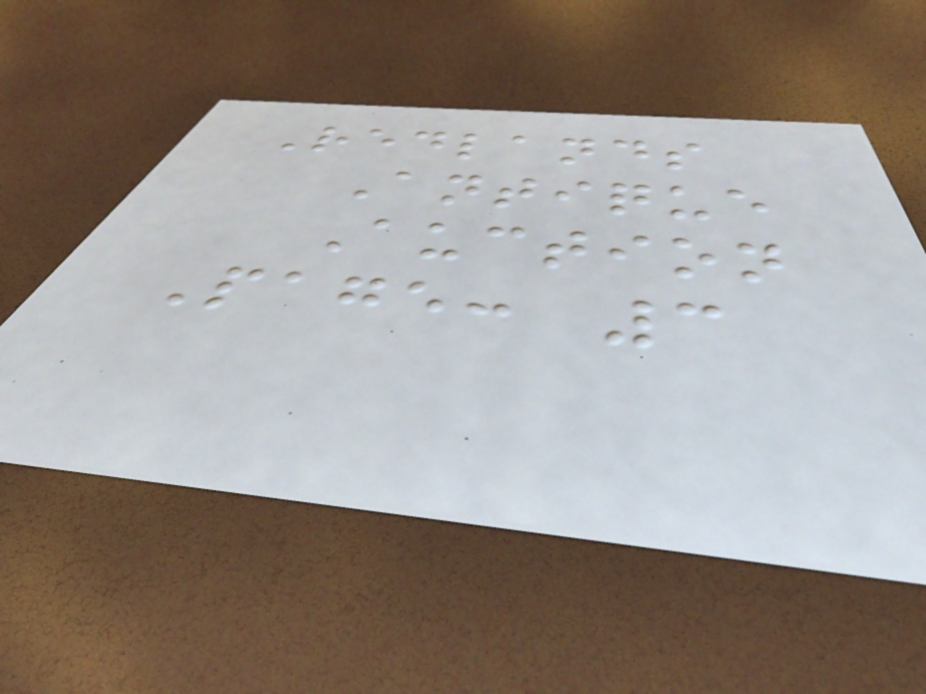Redlands
Antique
Auction
Page: 3
